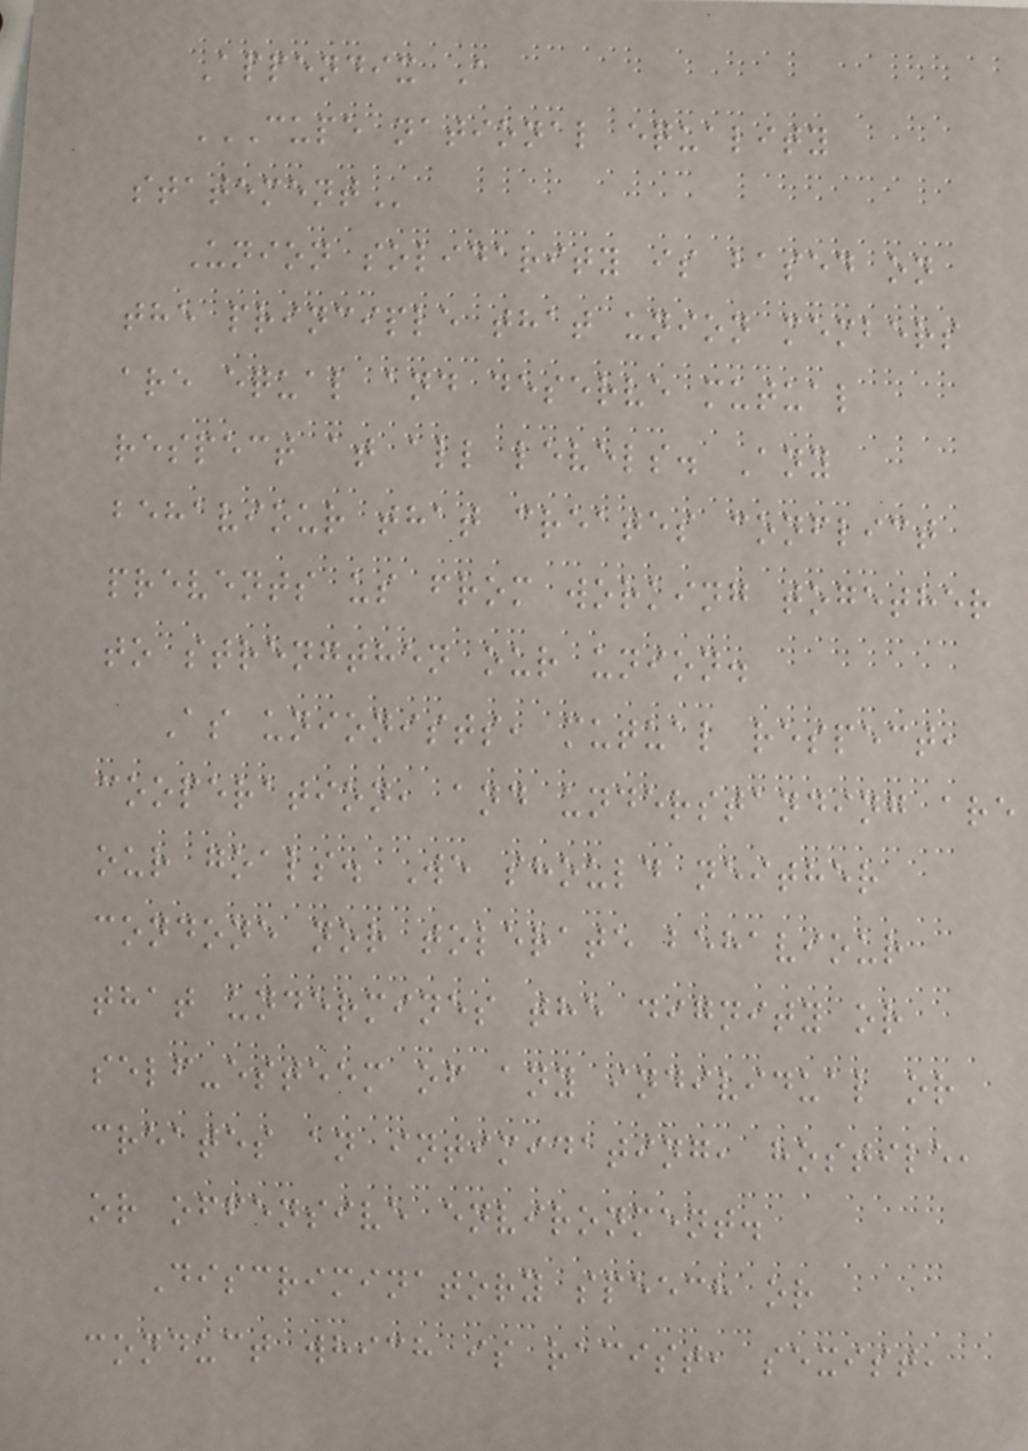Appendix A
CUPE NATIONAL EQUALITY
STATEMENT
Union solidarity is based on
the principle that union members
are equal and deserve mutual
respect at all levels. Any
behaviour that creates conflict
prevents us from working together
to strengthen our union.
As unionists, mutual respect,
cooperation, and understanding are
our goals. We should neither
condone nor tolerate behaviour
that undermines the dignity or
self-esteem of any individual or
creates an intimidating, hostile,
or offensive environment.
Discriminatory speech or
conduct which is racist, sexist,
